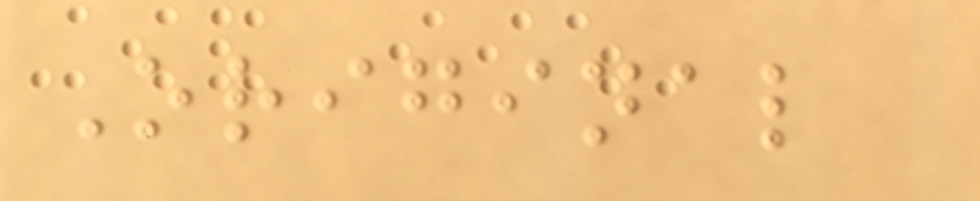Original
